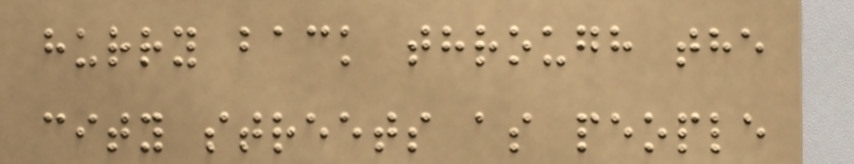hurry back through the
city streets as people
